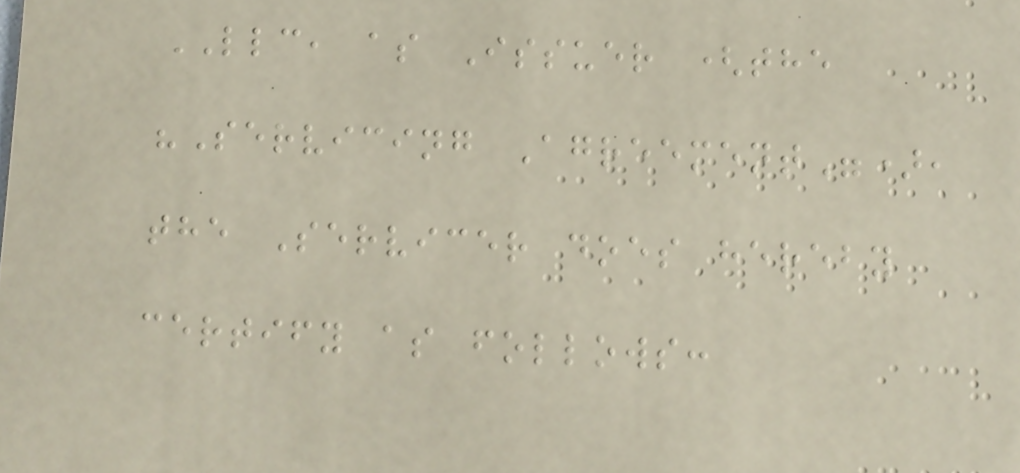LLC, as Issuer (the
"Servicing Agreement"),
the Servicer does hereby
certify as follows:
